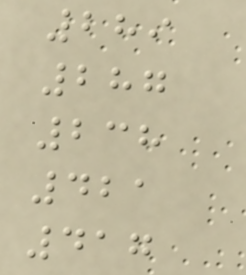289
287
238
421
417
